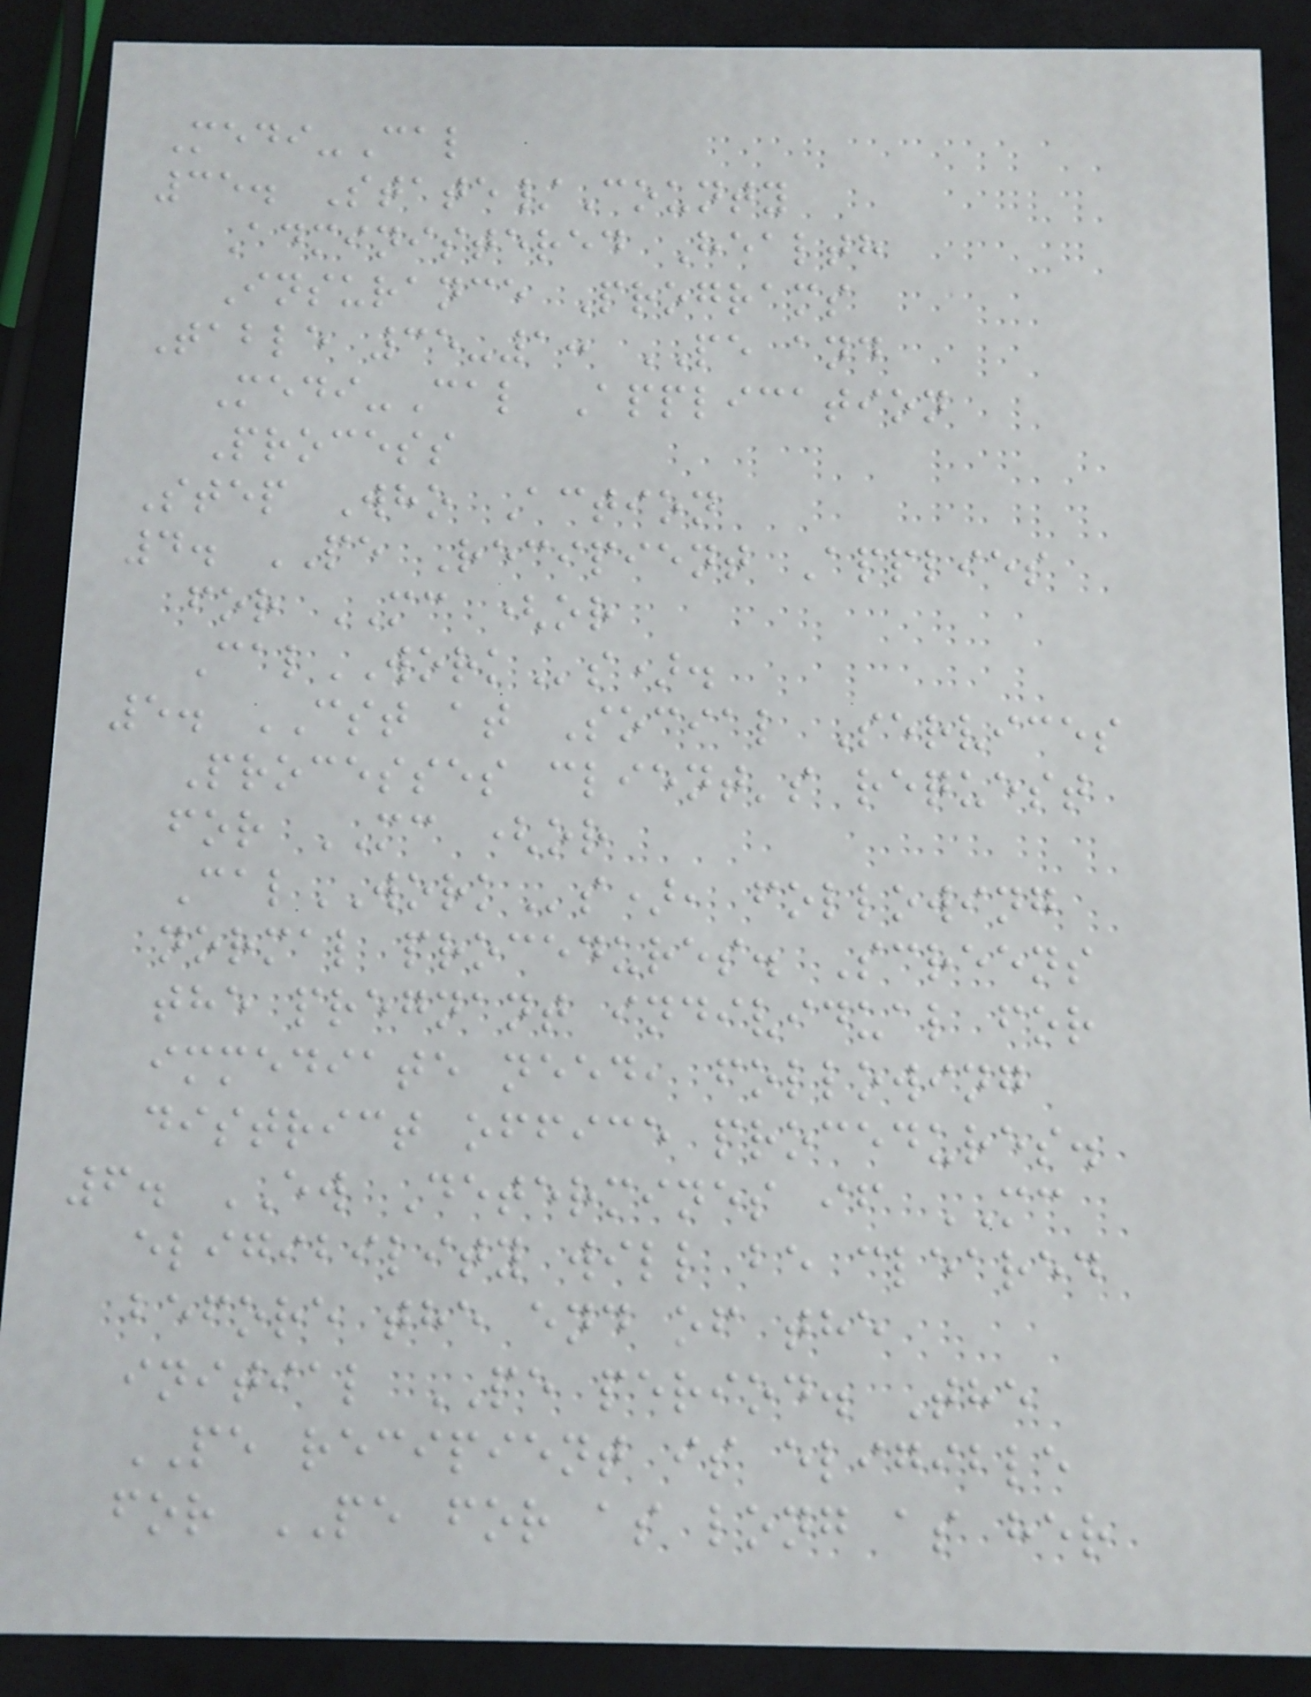Medi-Cal
35. State/County
Administered Health
Insurance Programs
Table 35-1: PE and
Medi-Cal Application
Process
Step Who Action
4. PE Recipient Applies
for MC (or
CalWORKs).
5. CST at Social Services
Processes client's request
for MC (or
CalWORKs), following
normal procedures. Screens
the pregnant individual for
immediate need, following
district office procedures.
6. EW Determines if MC
eligibility will be cleared
before the end of the
initial PE period. The
PE recipient is eligible
for PE for as long as her
